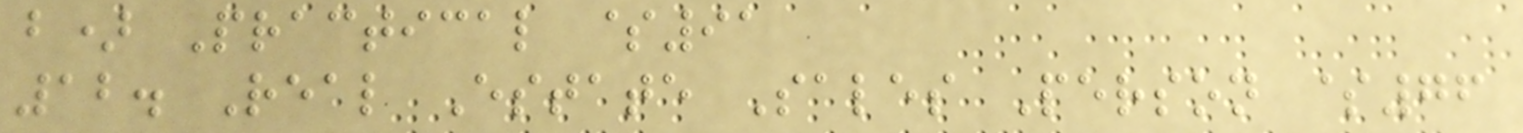b) Practical $91
12. Real Estate Sales Person $76
